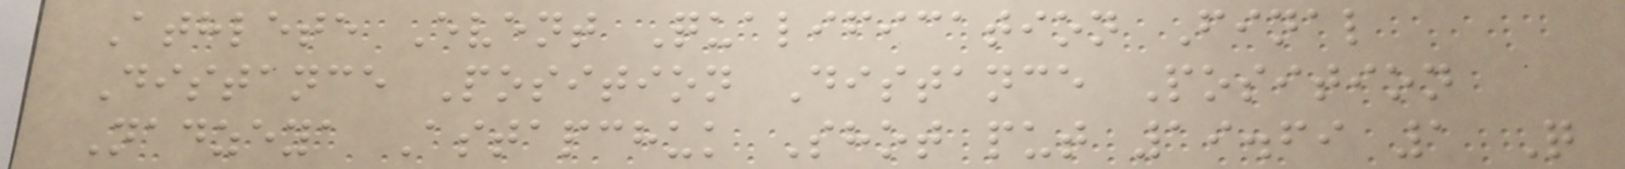Athlete Event Qualification Final
Distance Position Distance Position
Nadzeya Astapchuk Shot put 19.69 1 Q
